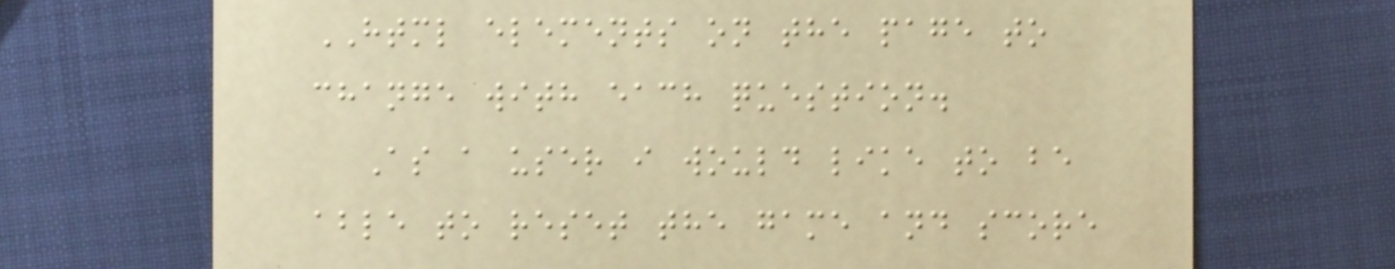HTML elements on the page to
change with each question.
As a user i would like to be
able to reset the game and score
